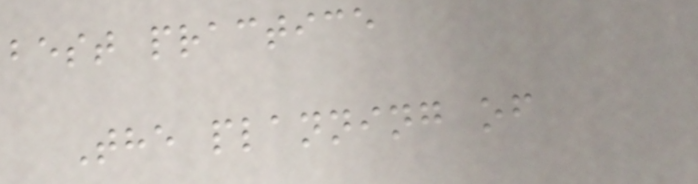best practice
The planning of
